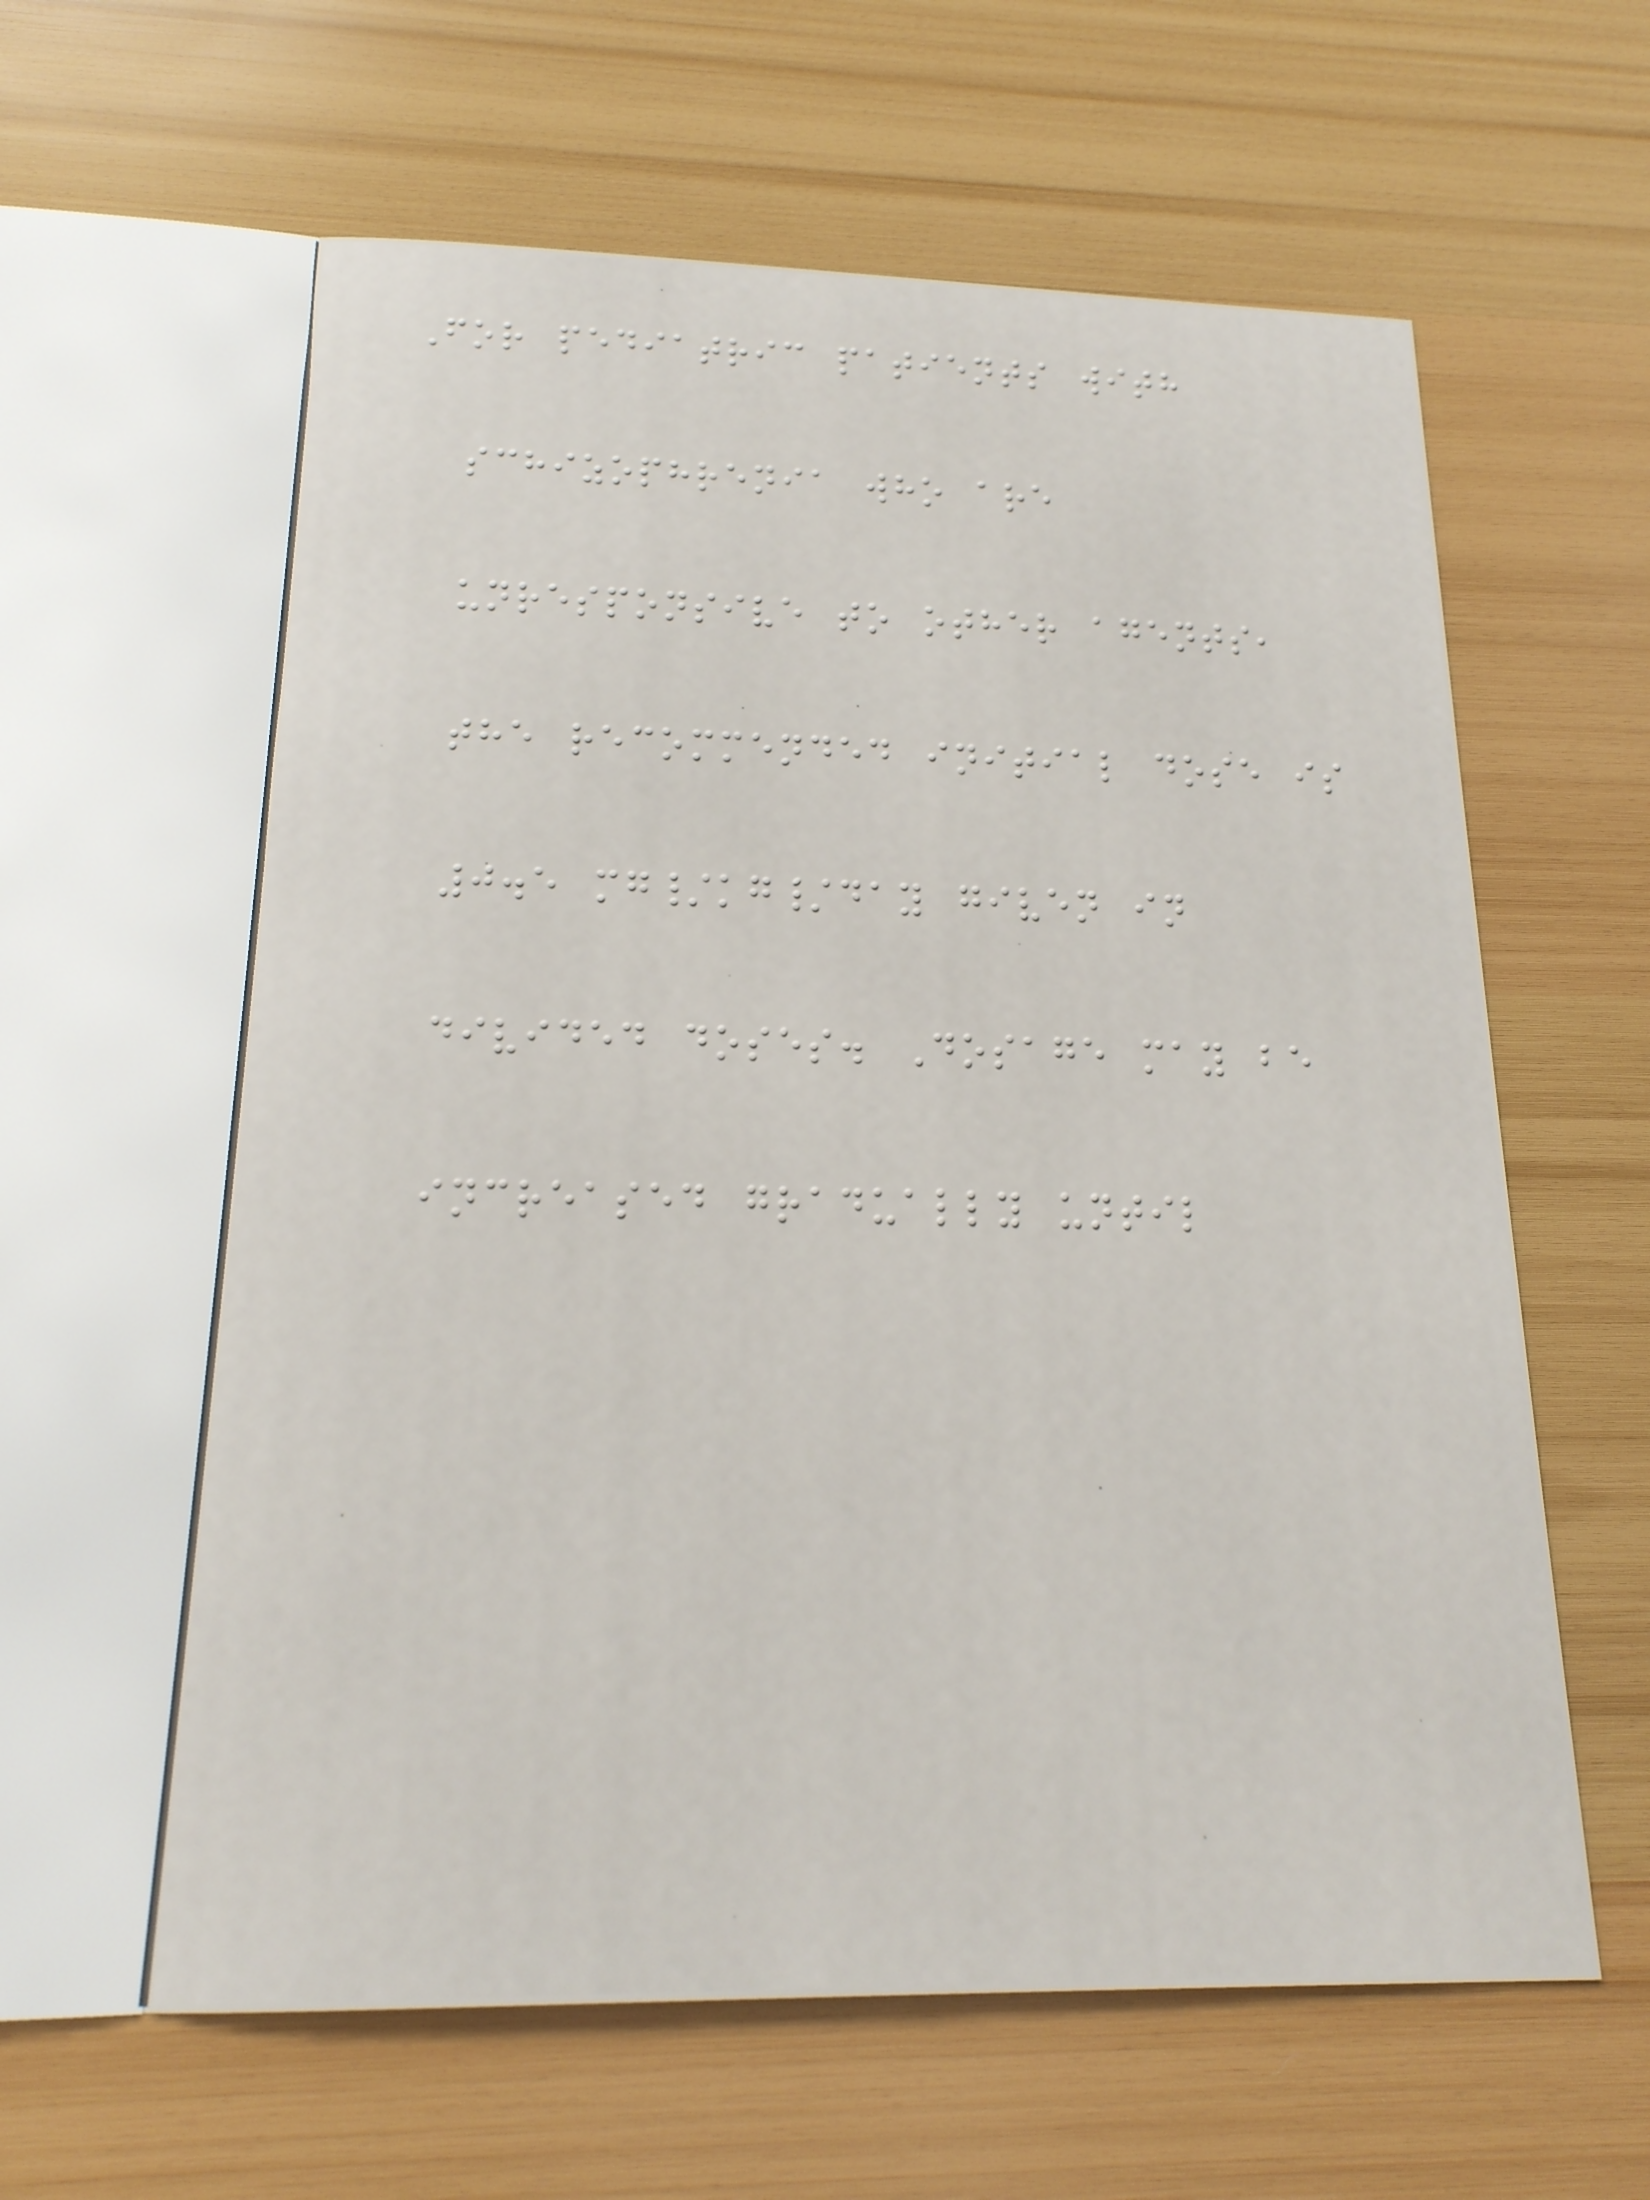For pediatric patients with
schizophrenia who are
unresponsive to other agents,
the recommended initial dose is
0.5 mg/kg/day given in
divided doses. Dosage may be
increased gradually until
